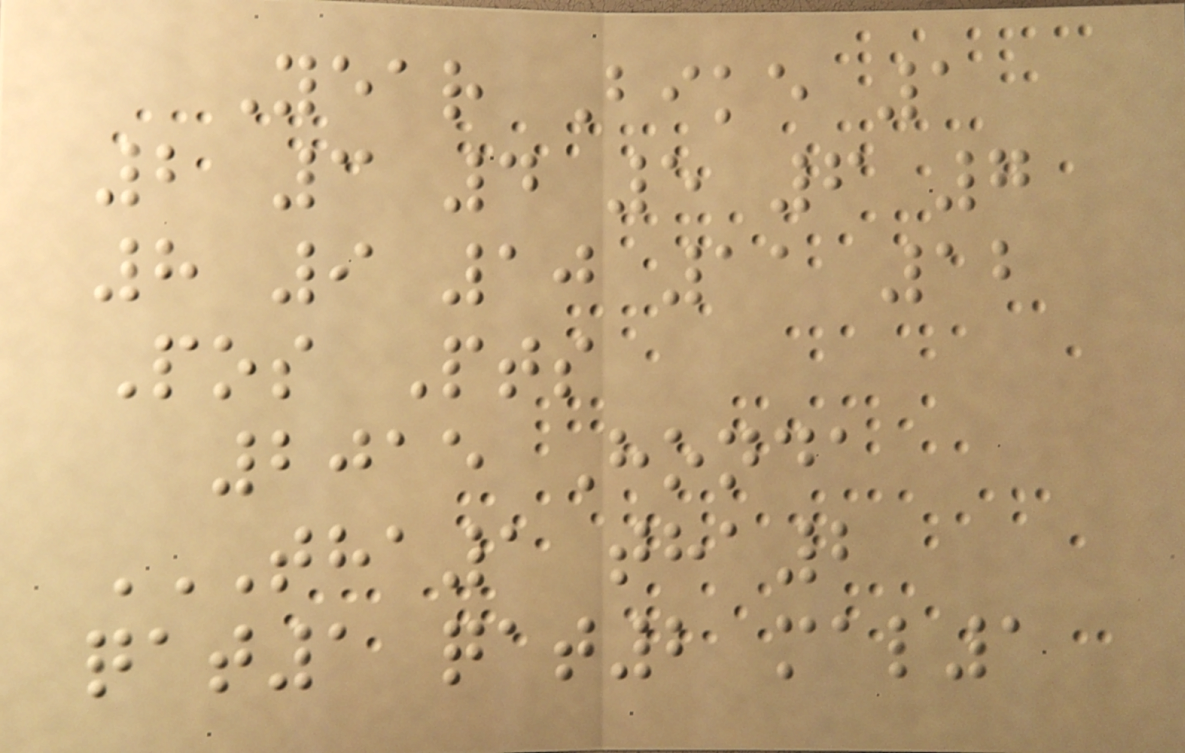Year Bike 1
2 3 4 5 6 7
8 9 10 11 12
Pos Pts
2015 Honda
THA1 THA2
QAT1 QAT2 MAL1
